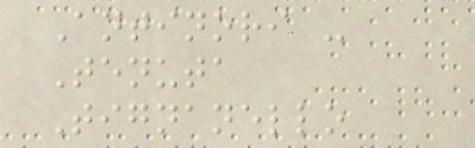Antinori -
Tenuta
Tignanello
